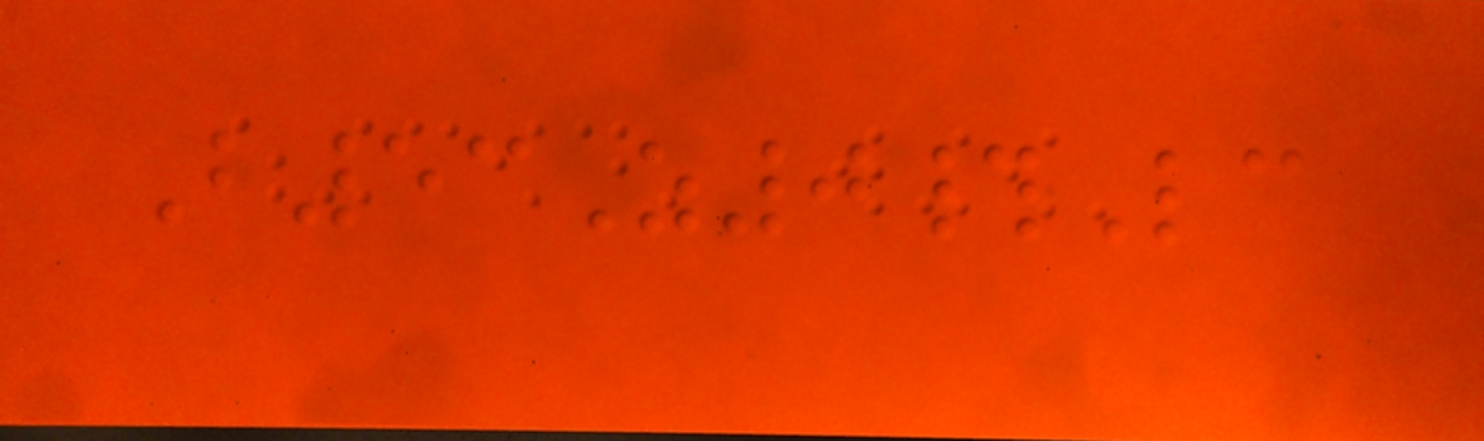B53Z0#Lc
